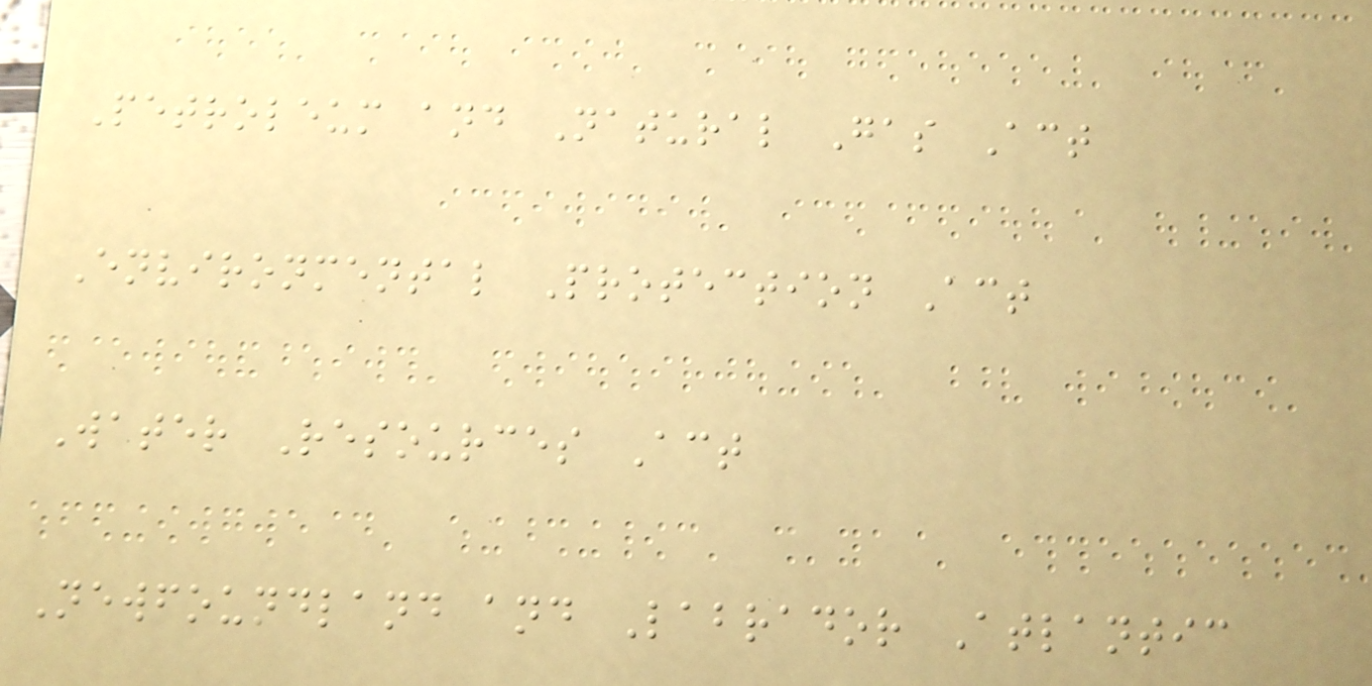Petroleum and Natural Gas Act
Environmental Protection Act
Water Resources Act
Newfoundland and Labrador Atlantic
